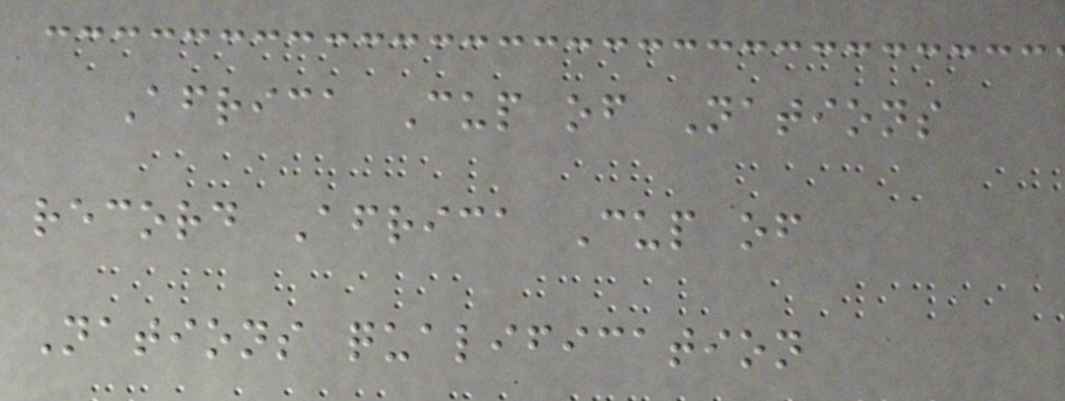Africa Cup of Nations
record Africa Cup of
Nations qualification
